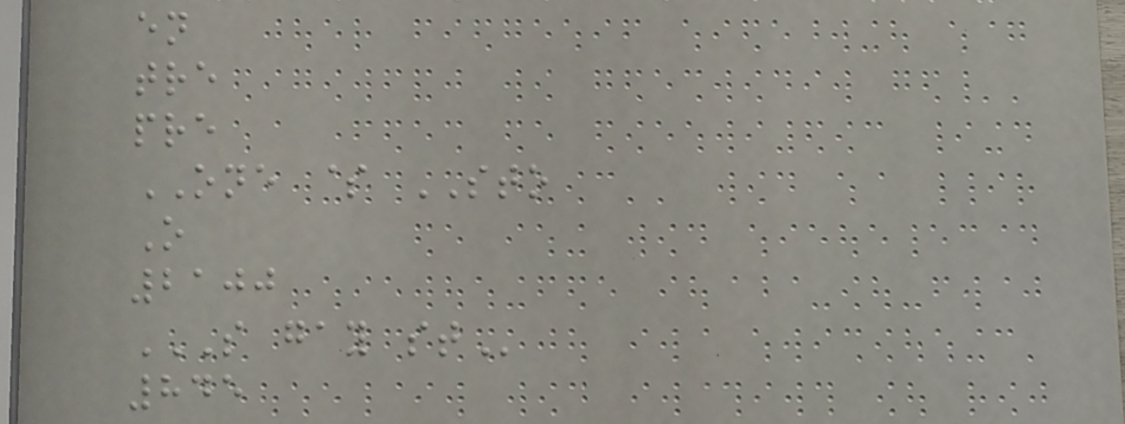en
tre
pre
ONE $ STO
O
2100
S GAY ST
845
